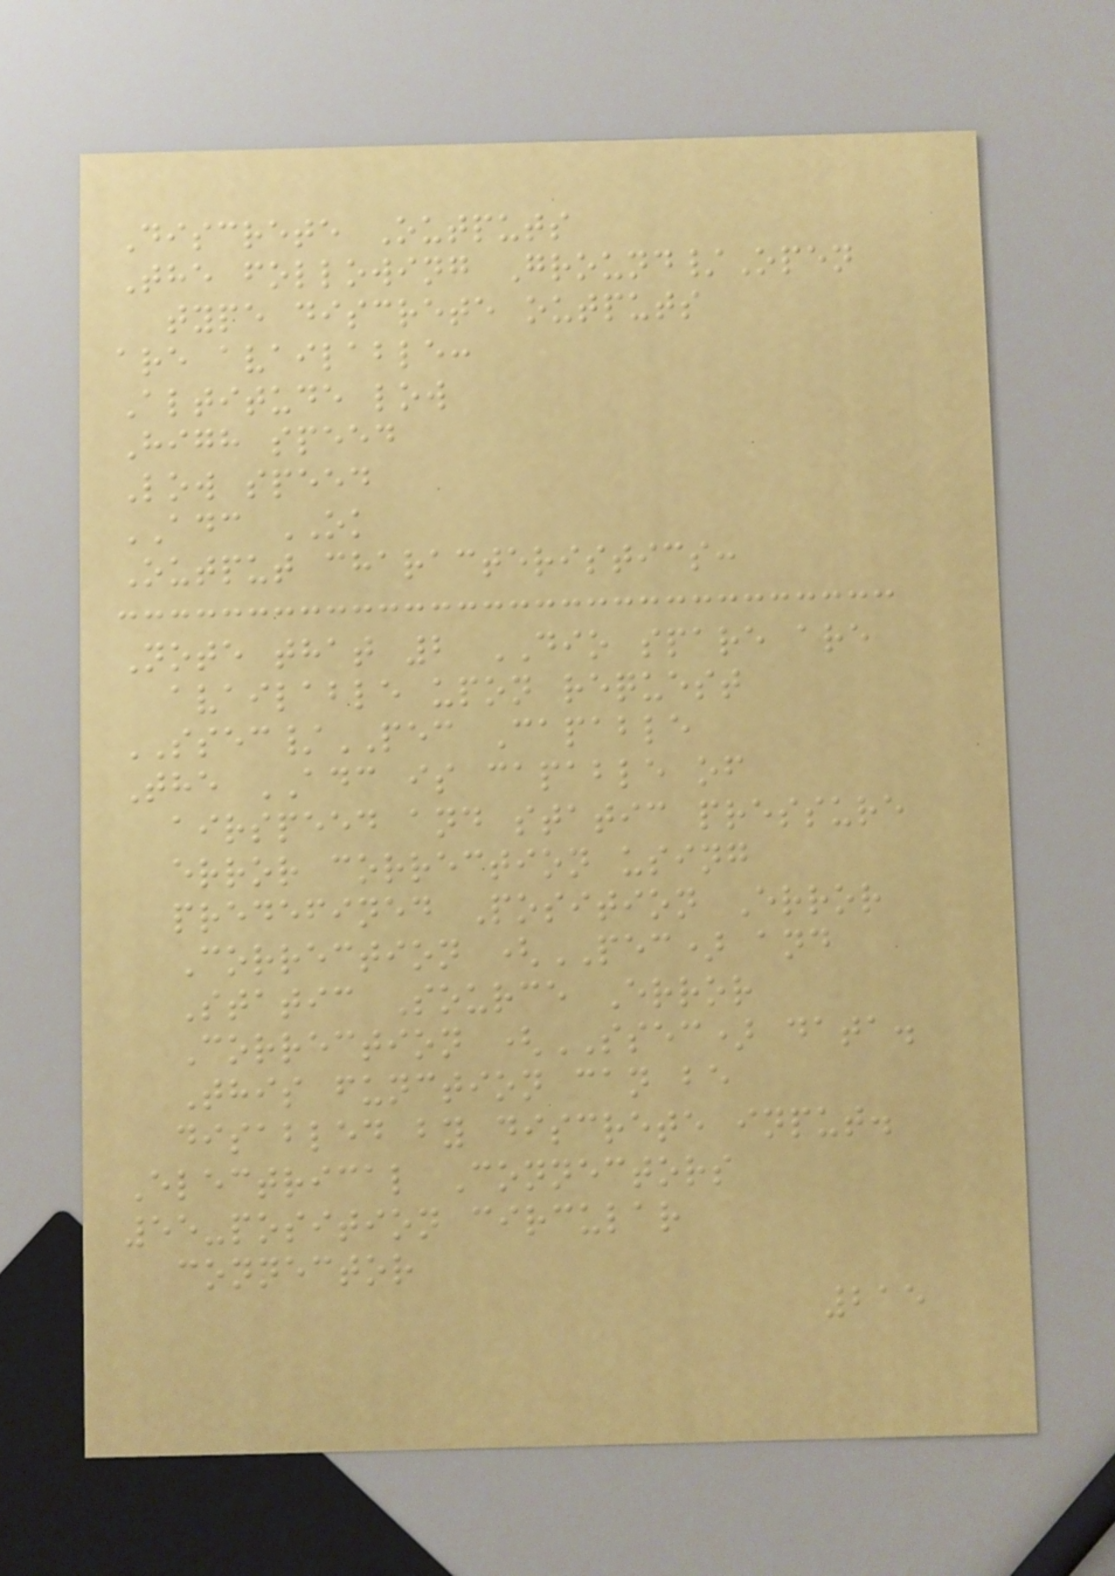Discrete Outputs
The following Ground/Open
type discrete outputs
are available:
Altitude low
High speed
Low speed
ADC OK
Output characteristics:
Note that 2 DIO spare are
available upon request
SSEC/PEC Capable
The ADC is capable of
airspeed and static pressure
error correction using
predefined Position Error
Correction (PEC) and
Static Source Error
Correction (SSEC) data.
This function can be
disabled by discrete input.
Electrical Connectors
55-position circular
connector
215
